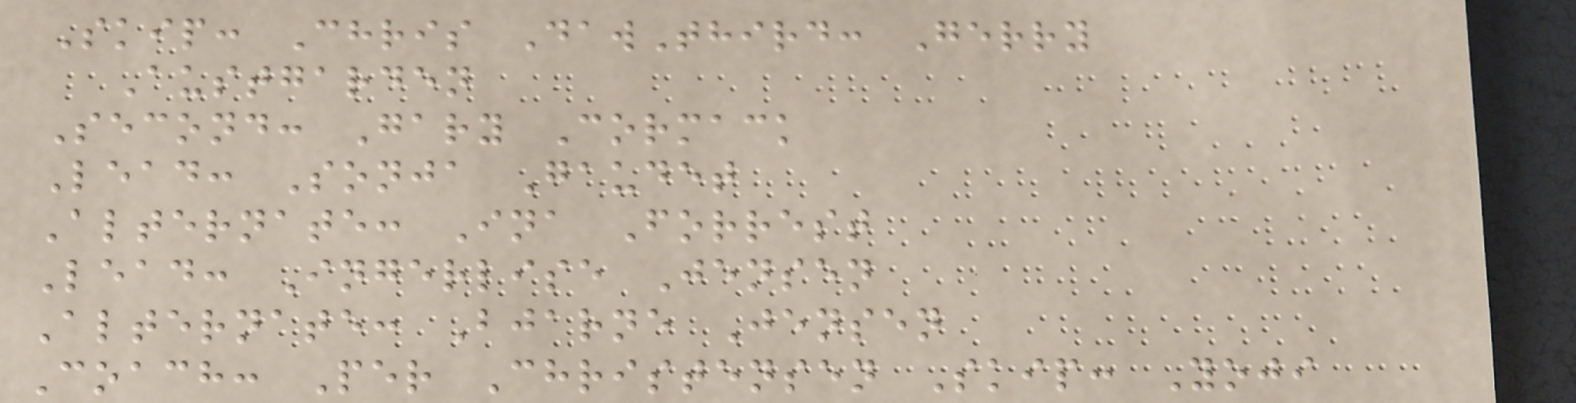Skip: Chris DawThird: Gerry
Austgarden
Second: Gary Cormack
Lead: Sonja Gaudet
Alternate: Ina Forrest
Lead: Ingerlise Jensen
Alternate: Bjarne Jensen
Coach: Per Christensen Skip: Yoji
